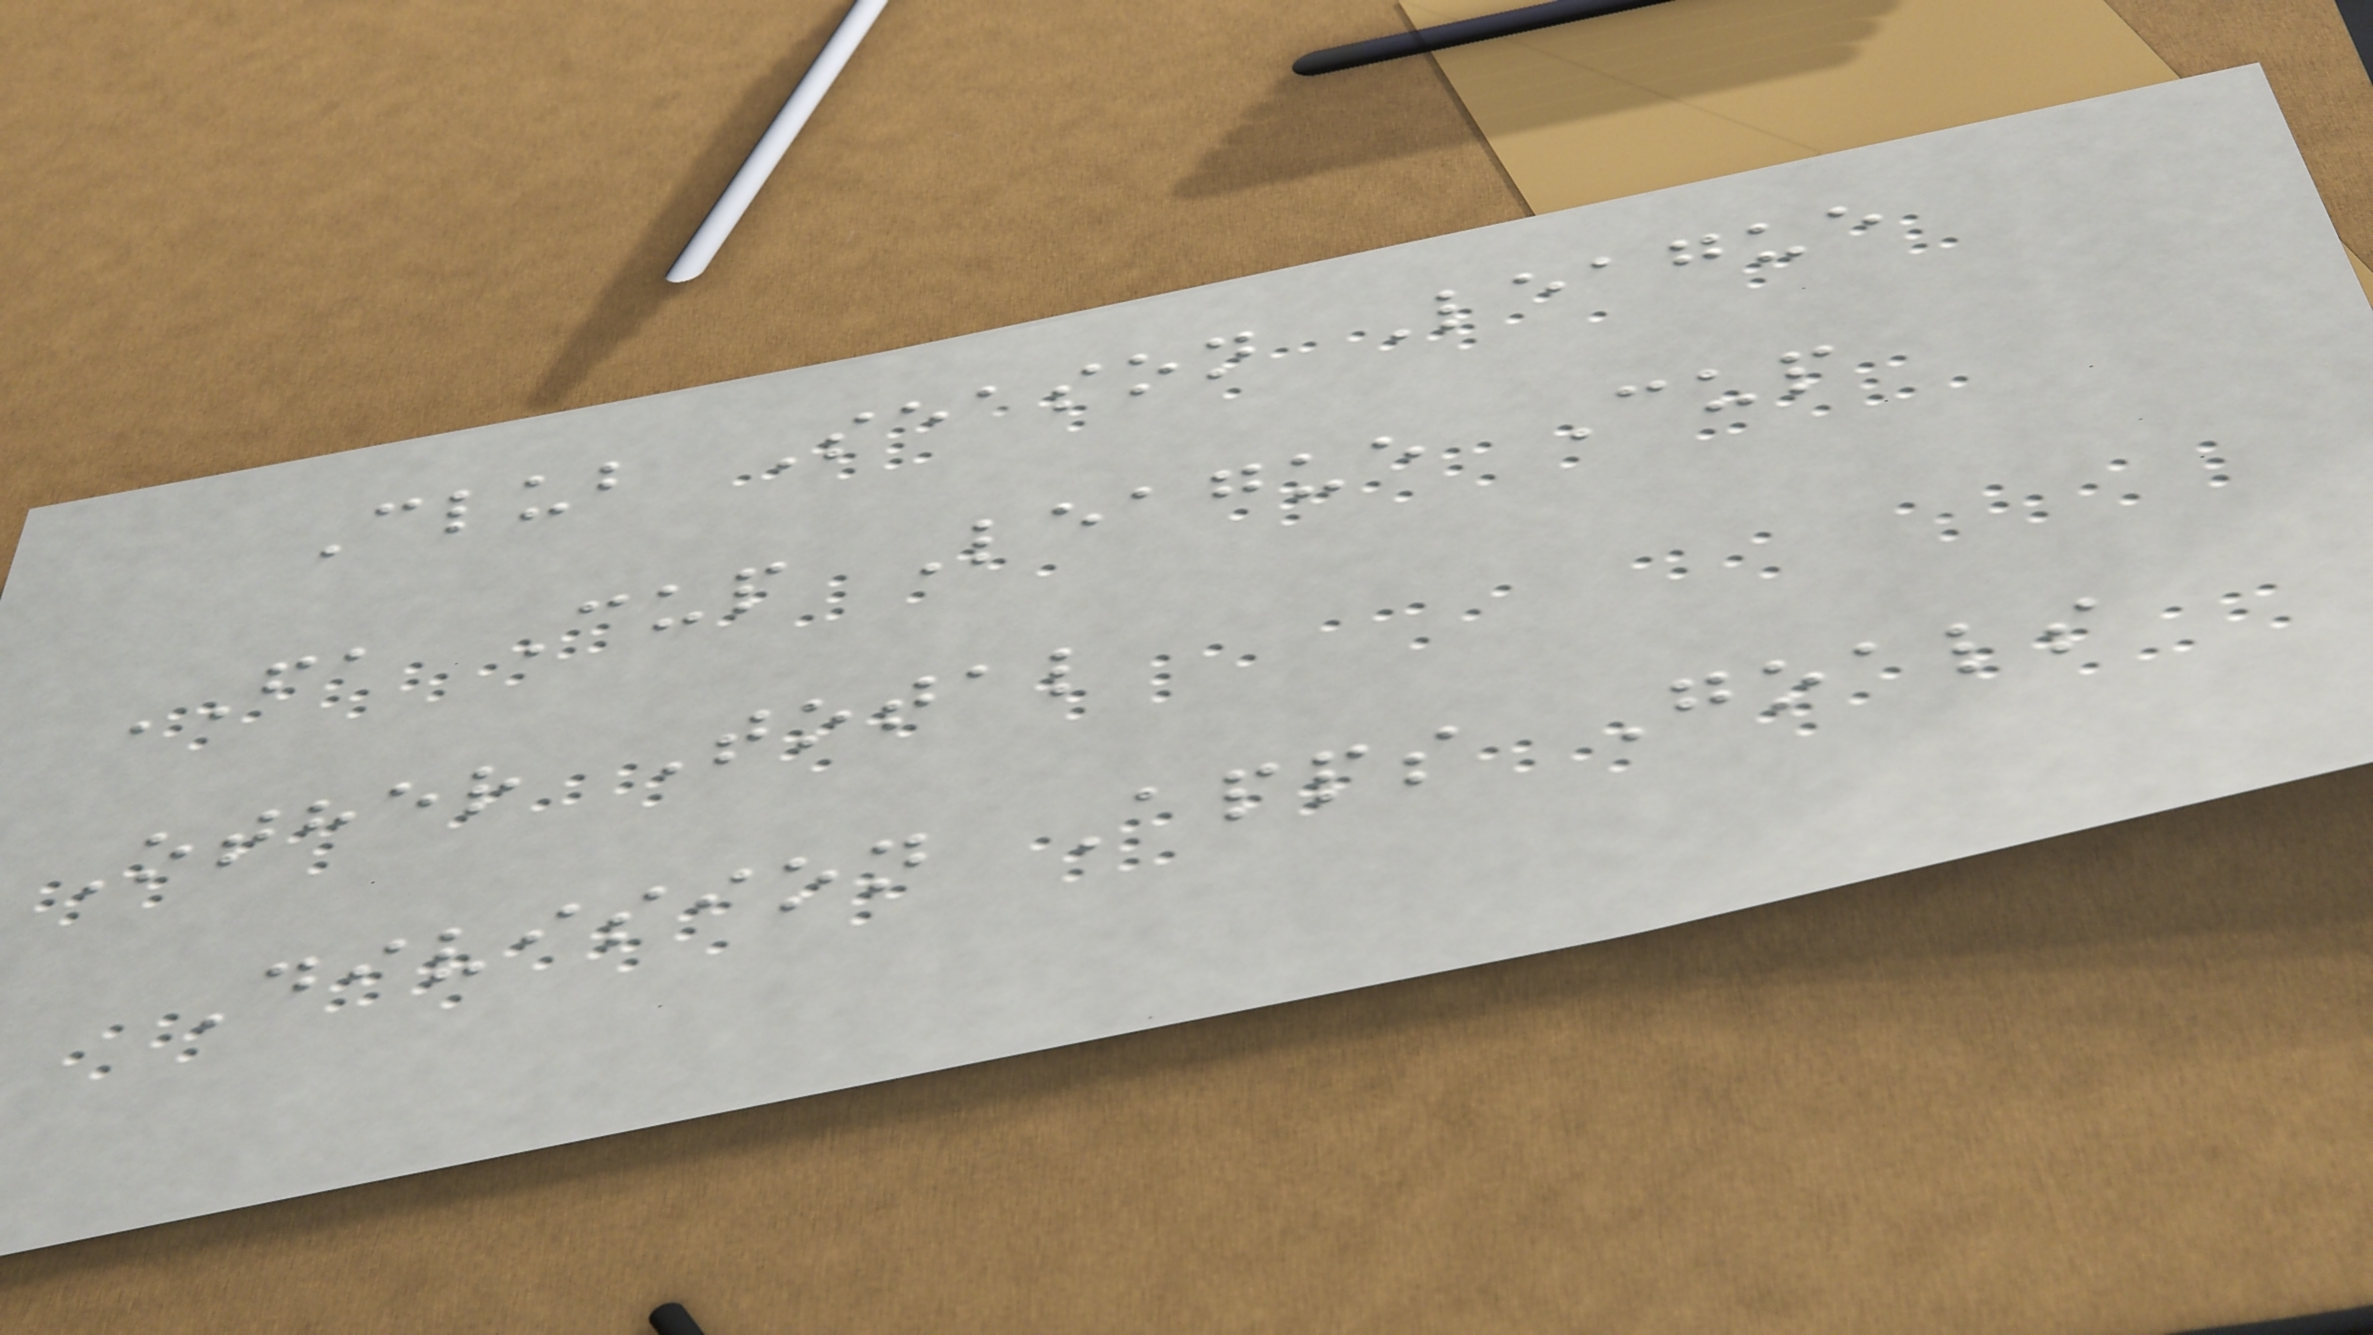Club Season League
FA Cup League Cup
Other Total
Division Apps Goals
